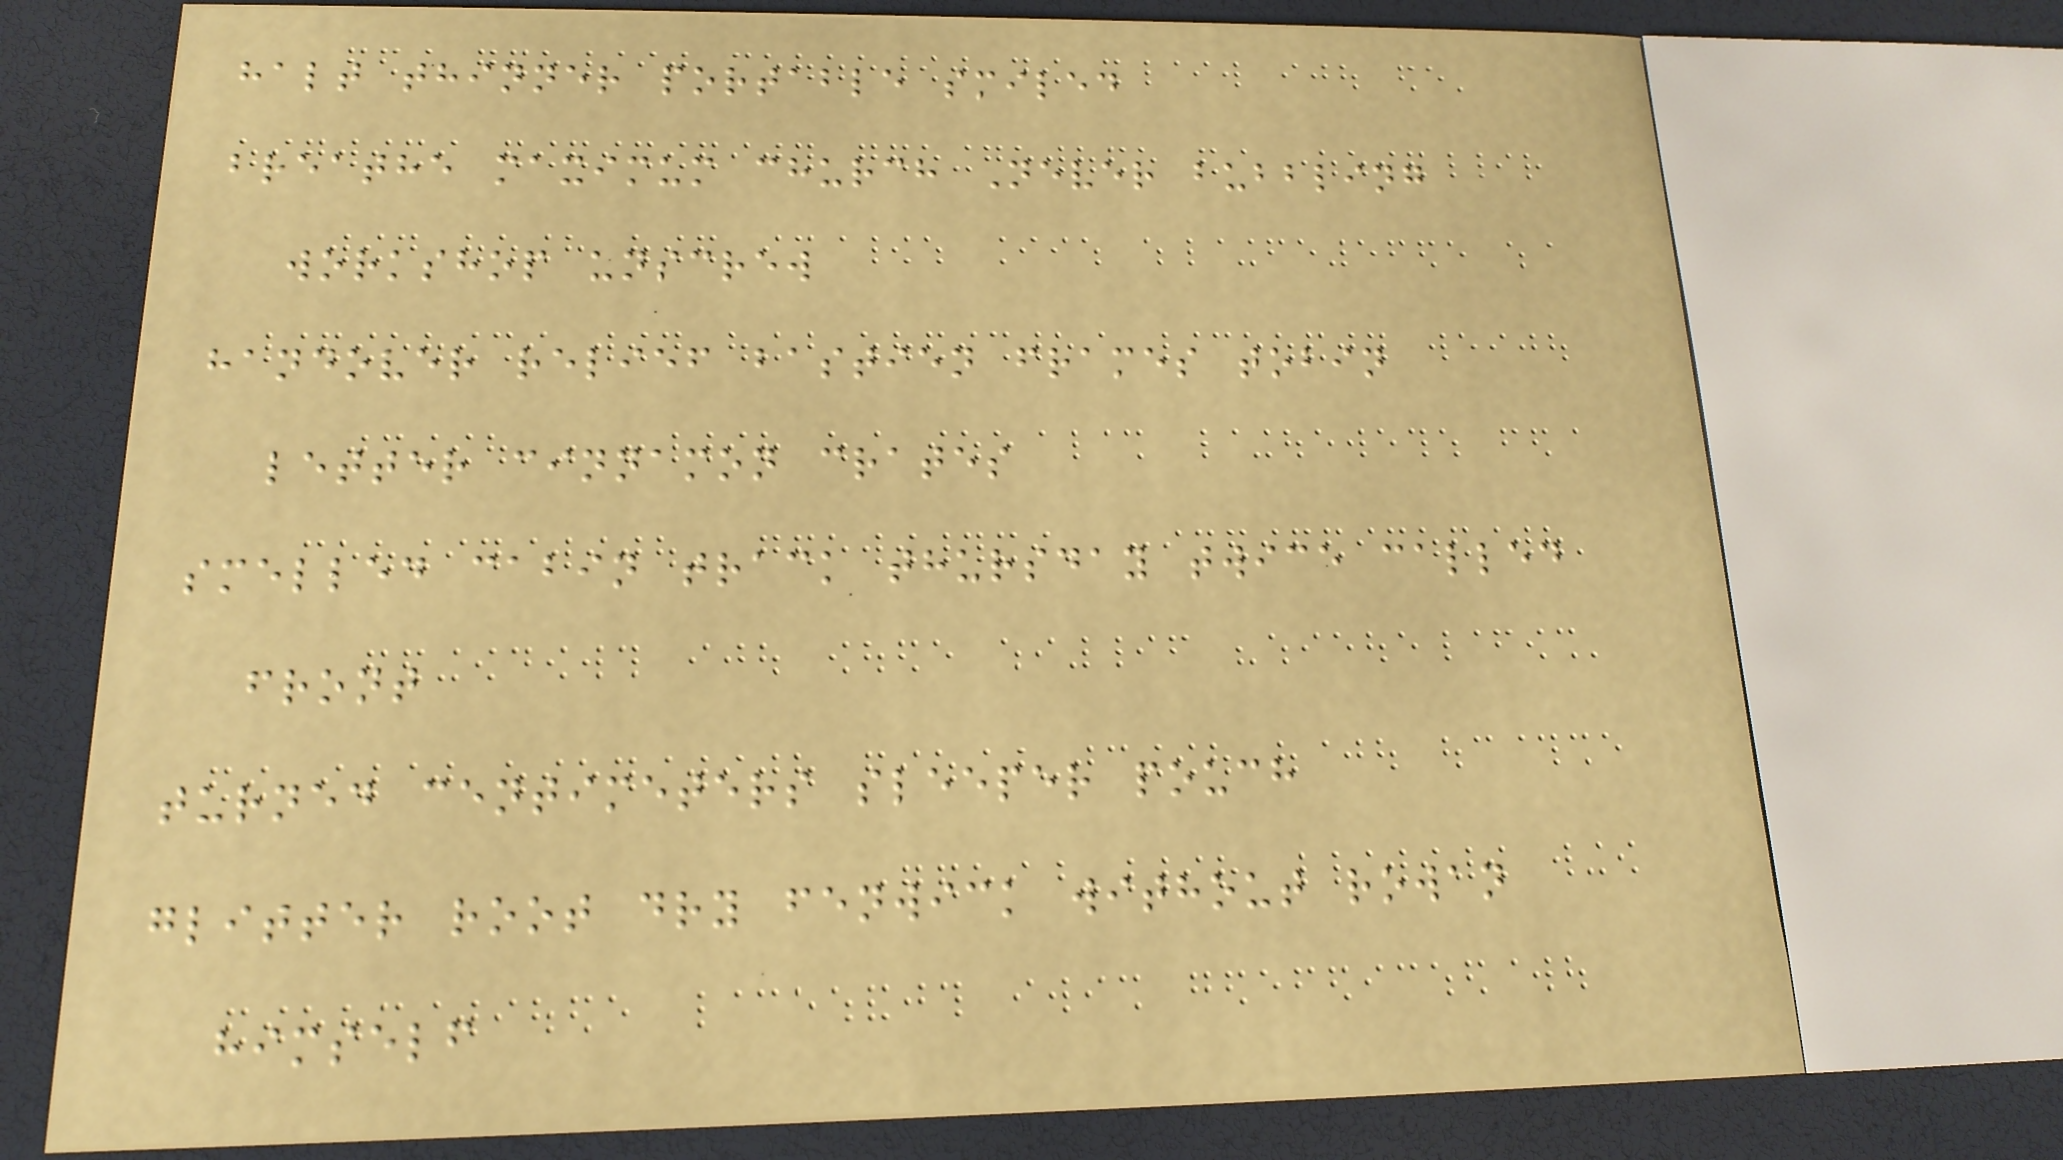halt thinner portable smiled
breathe maximum church Never bubbling
workshop unscrew
handover relief bastien frames tobin
letter cinnamon crates
smelled cabin track thursday twice called
front
turned centimeters sleeper pouch
glitter root dry fenwick without rowan
himself
